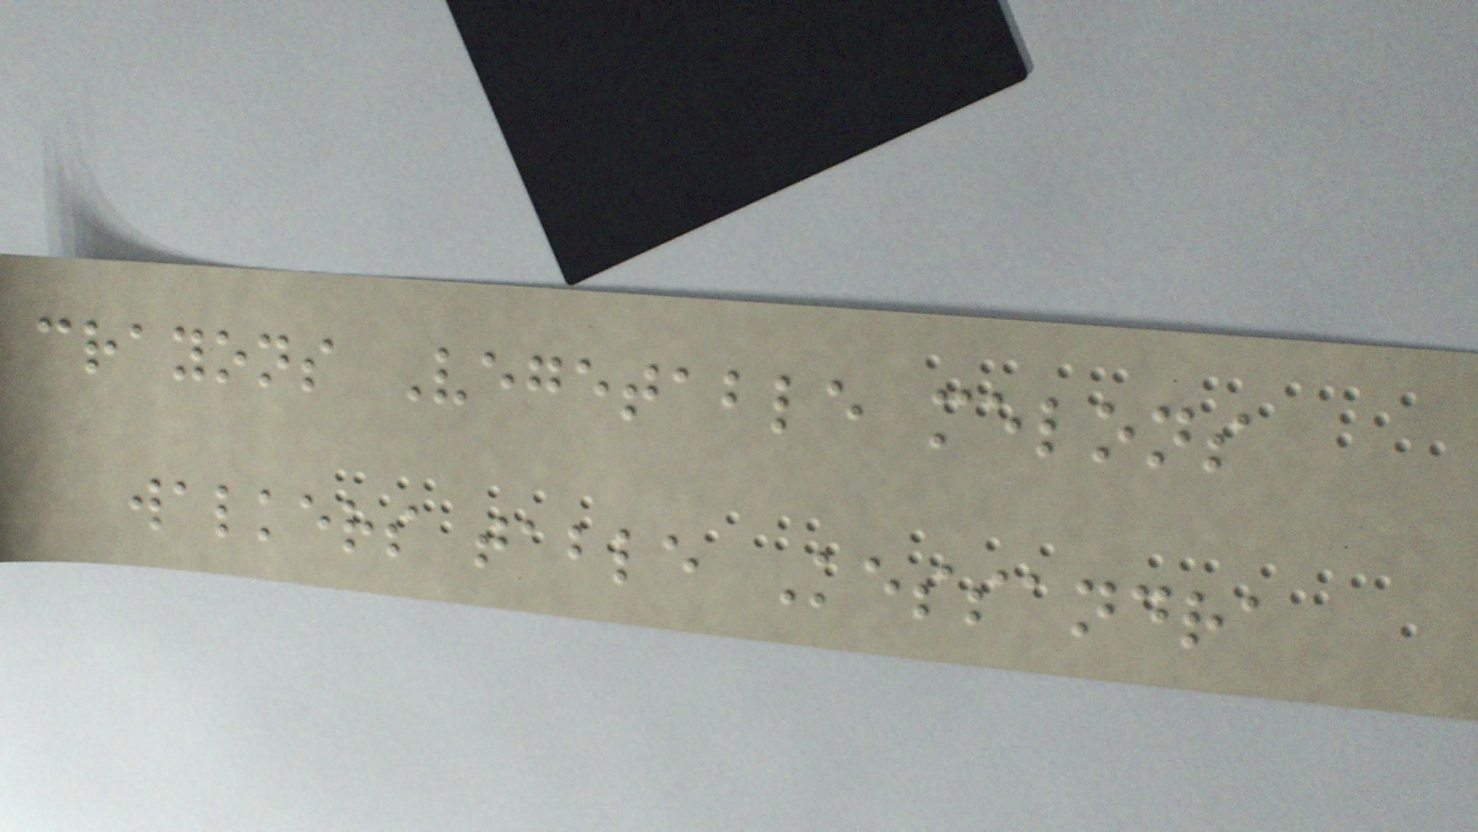crayons Vegetable melons
walkers table Kessandra
